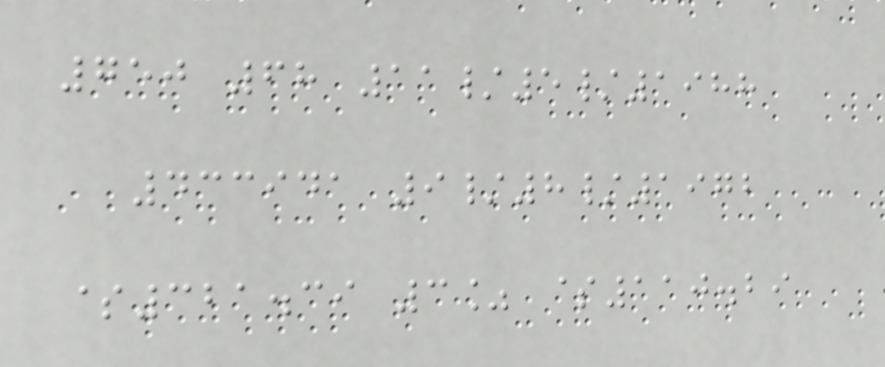750 68 11/5/1988
433941 9/8/1972
$321.39 3% $110.29
